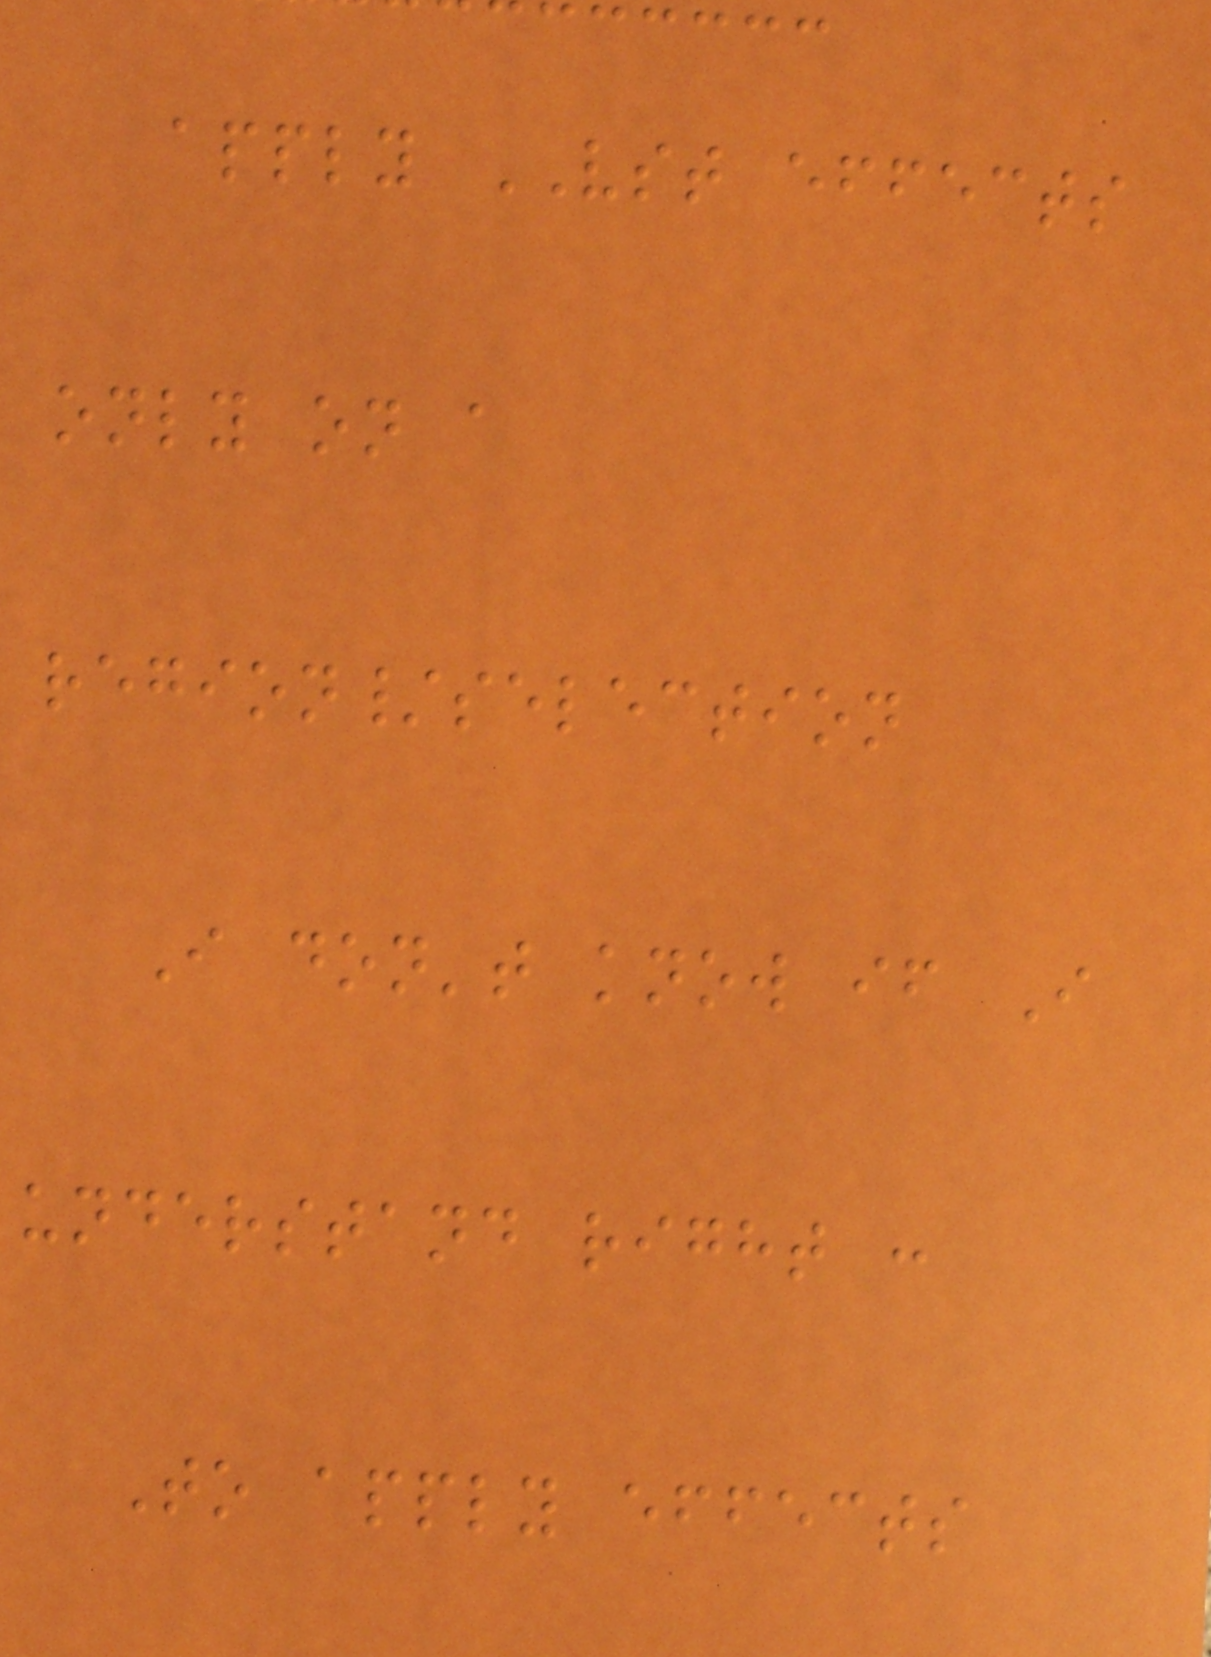apply VST effects
only on a
region/selection
I don't know if I
understand right :
To apply effects
